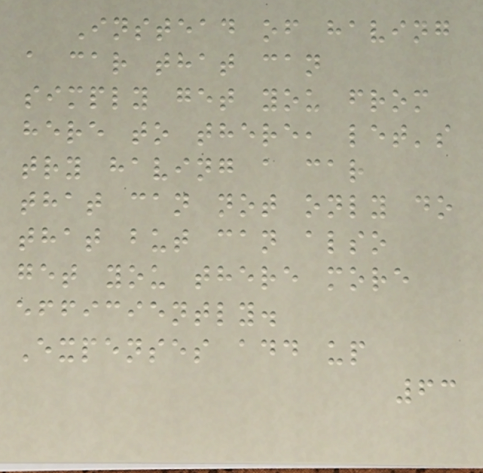Instead of having
a car that can
simply get you from
here to there, let's
try having a car
that can not only do
that but can also
get you there more
efficiently.
Expenses add up
63
